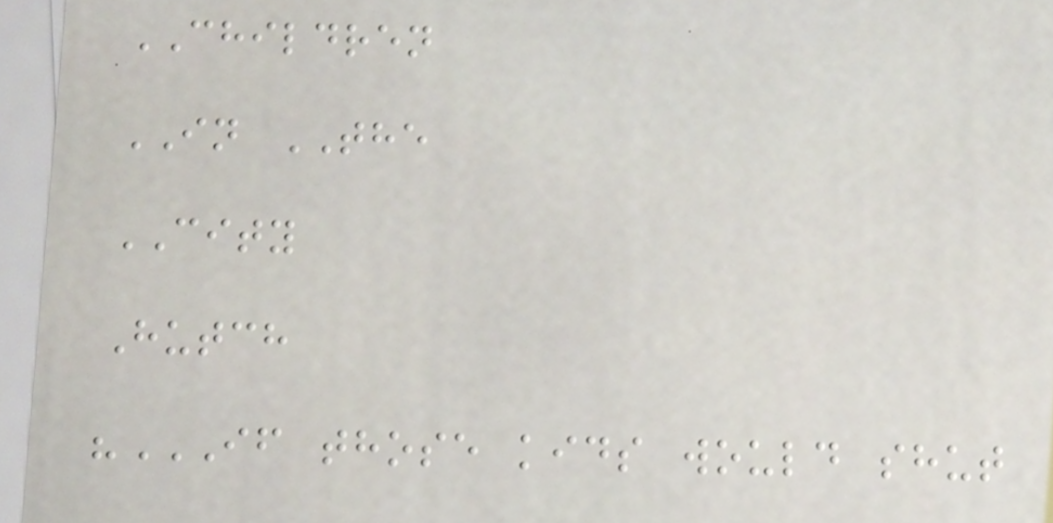CHILDREN
IN THE
CITY
Hutch
"IF THOSE KIDS WOULD SHUT
